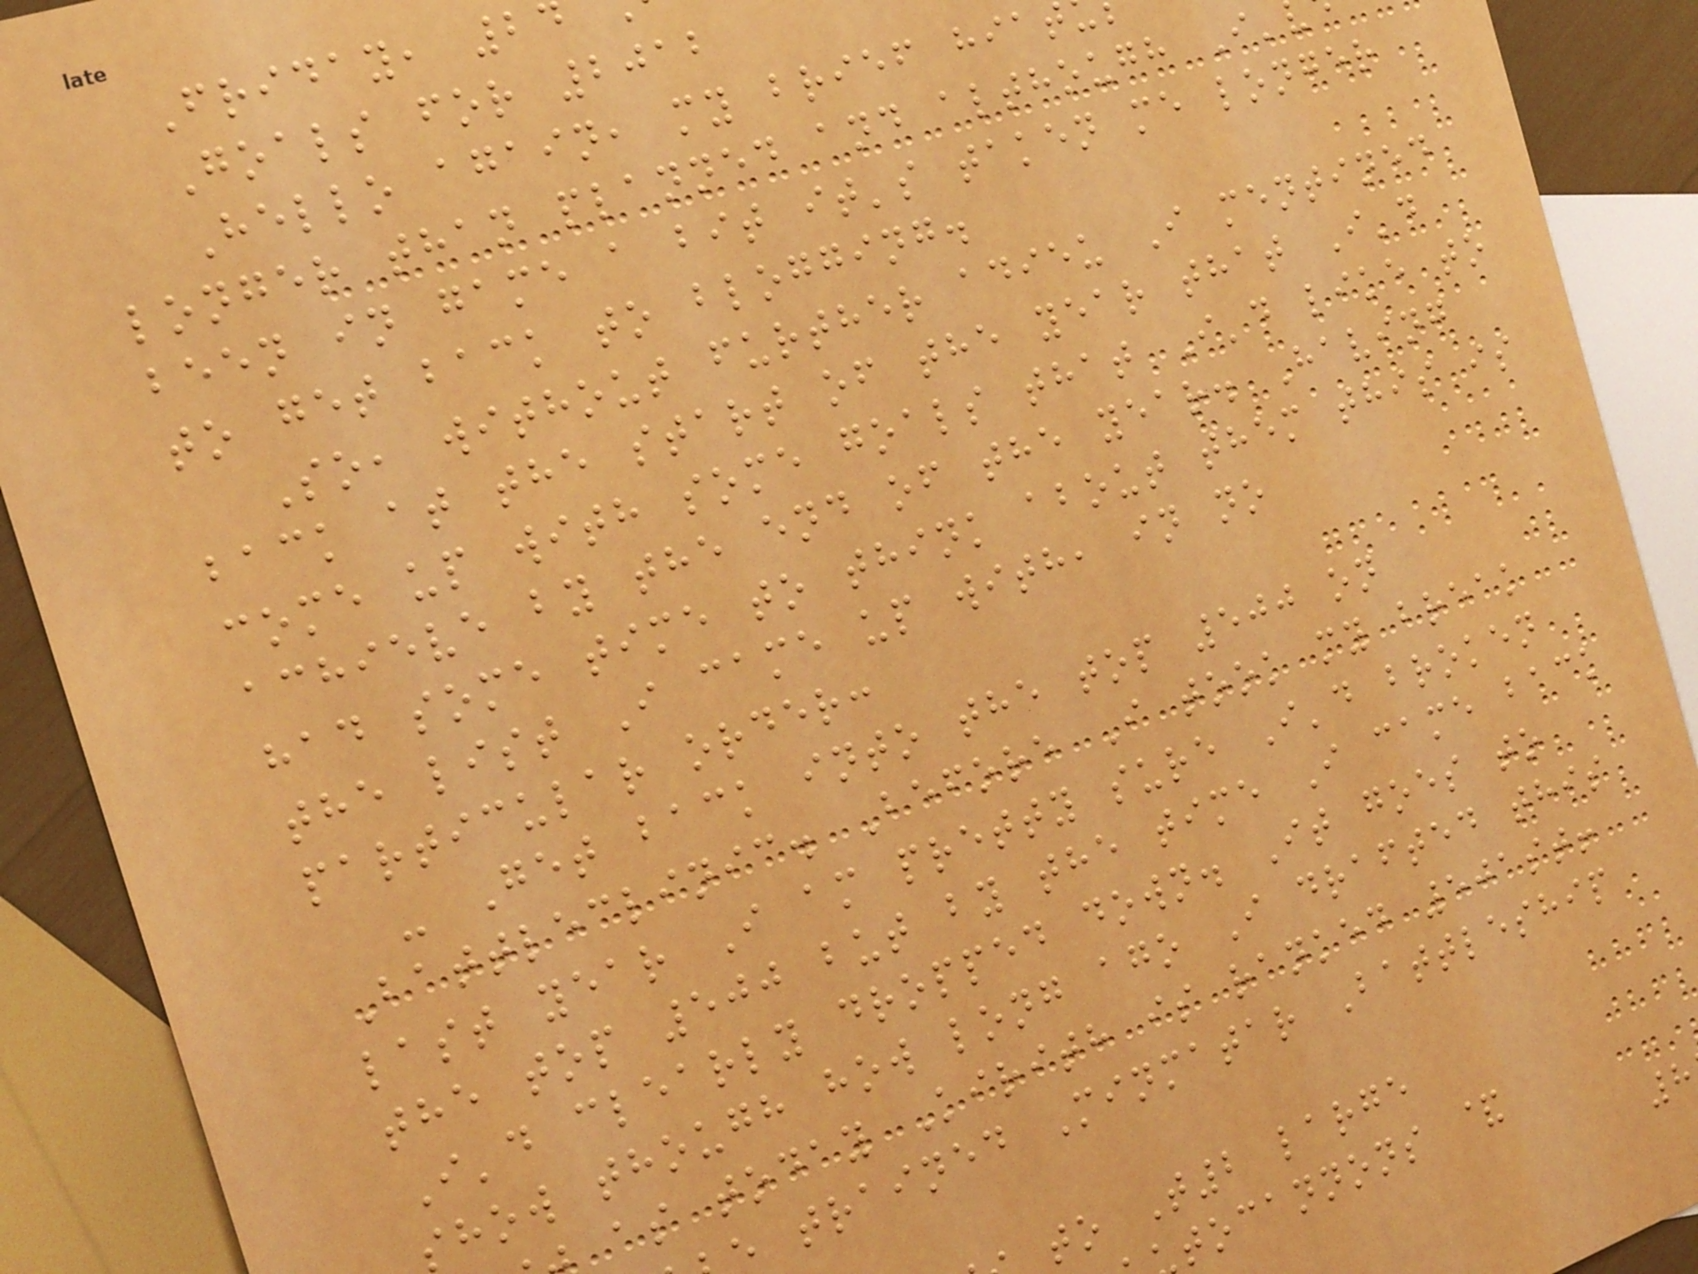Friday, 2
Goals for 2012
Hello again, my brief hiat
longer than planned and although I'
been in game a bit it's taken me longer
to get back to blogging.
So, without further adieu I mentined
back at the start of the year that I'd
come up with some goals that I'd like to
achieve by the end of the year. Having
had some time to think about them this is
the list I came up with, in no
particular order:
- Get back into the top 500 on
Battleclinic. Before I took my break
last year I am pretty sure I'd broken
the top 500 but by the time I came back
I'd clearly dropped down. It goes to
show though how long ago I drafted this
as today Kirith is ranked 501st!
trained Minmatar Battleship
to T2 large
tocannons &
